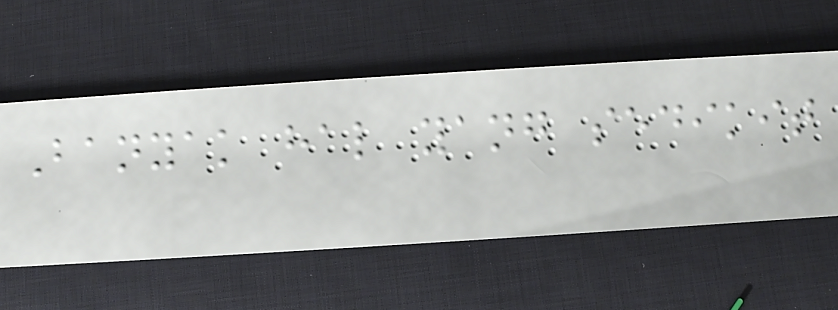Banyak hal yang sedikit
